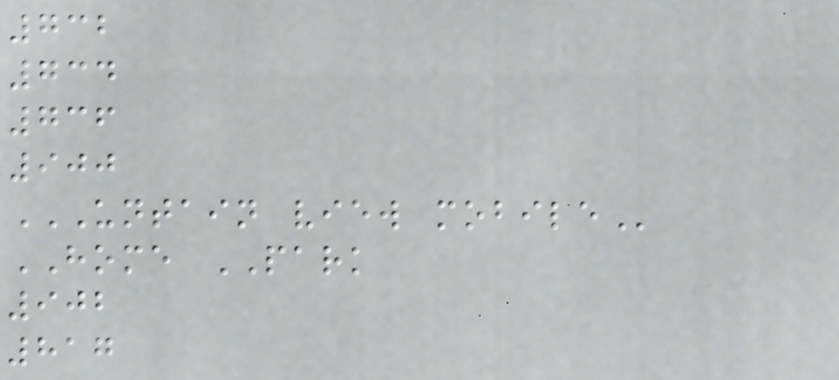732
734
736
900
UNTAIN VIEW MOBILE
HOME PARK
902
817
